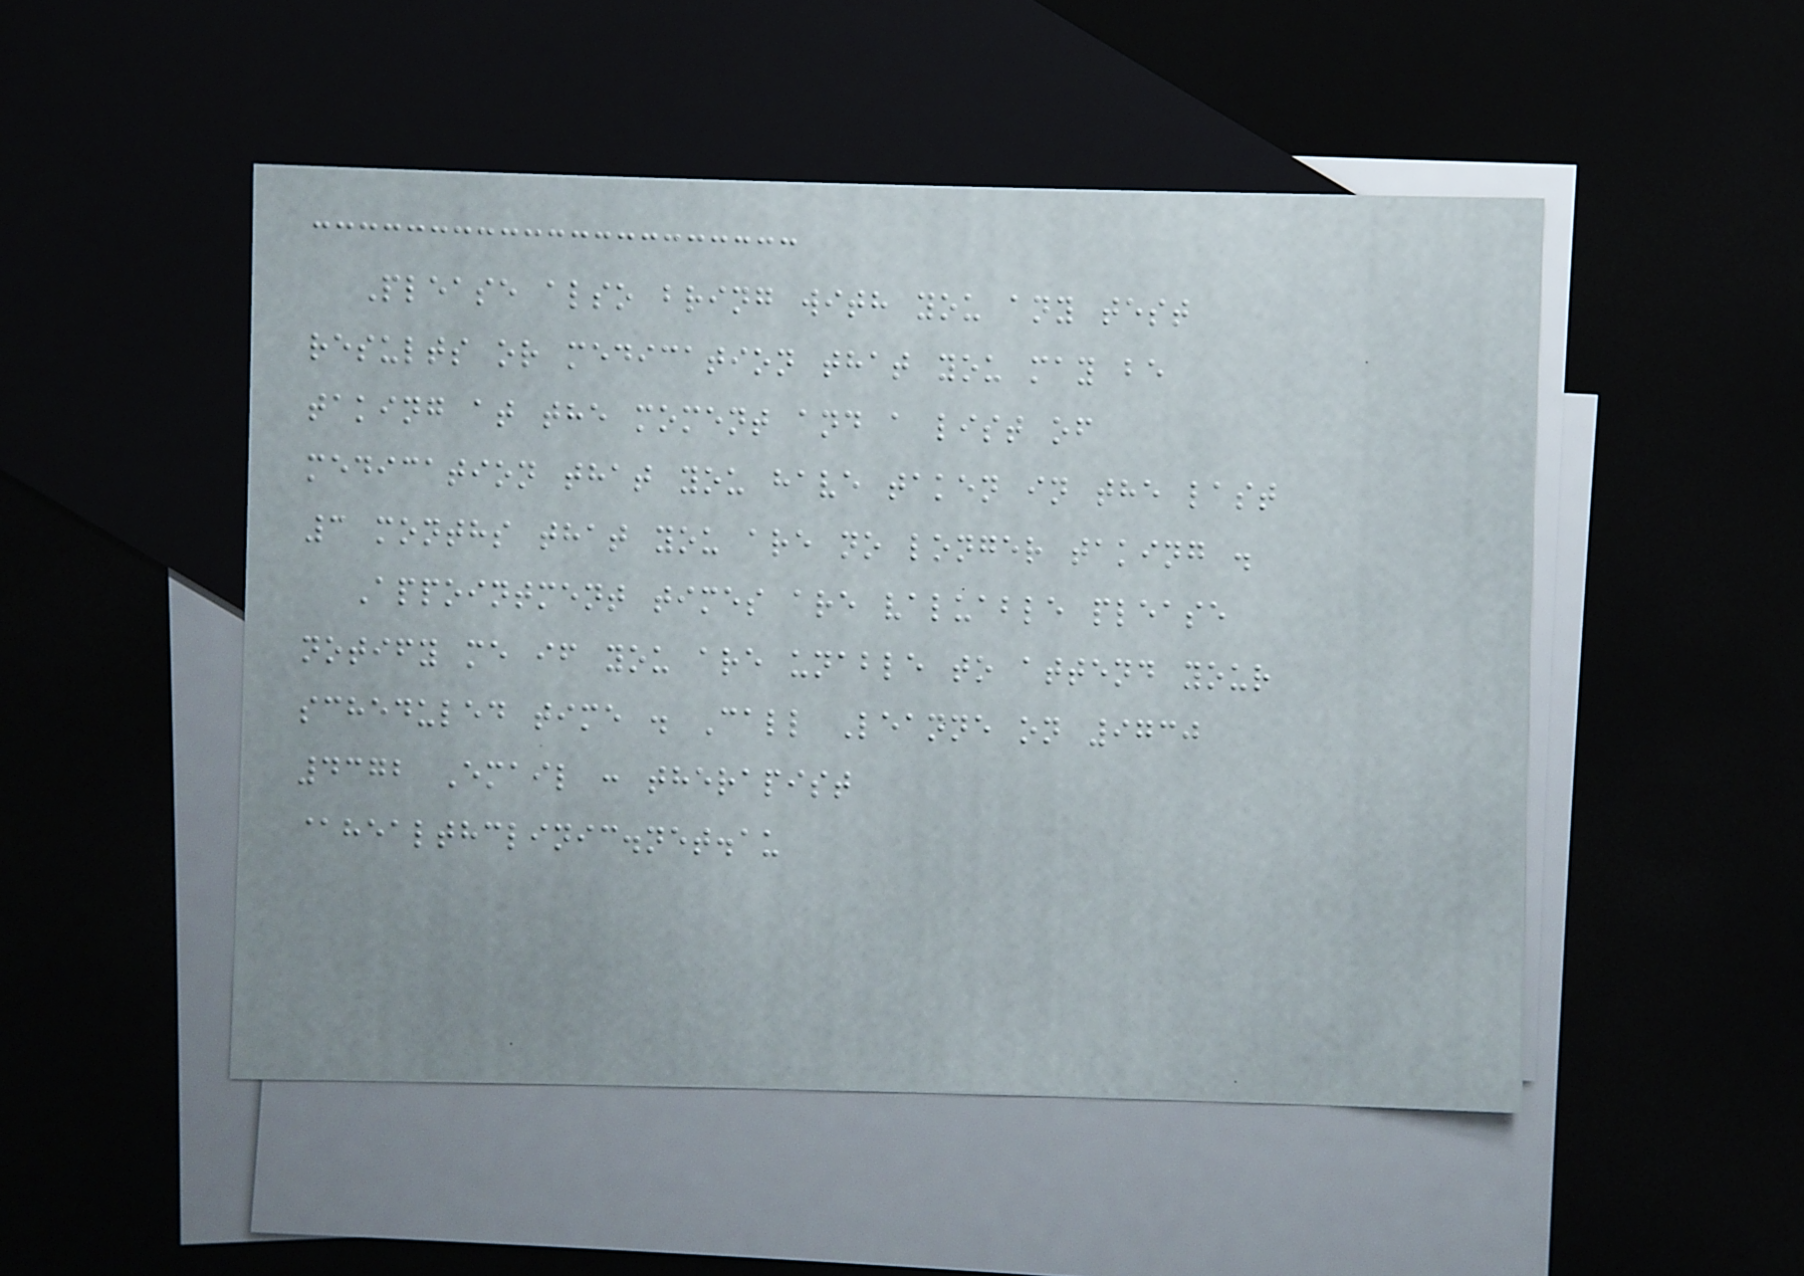Please also bring with you any test
results or medication that you may be
taking at the moment and a list of
medication that you have taken in the last
3 months that you are no longer taking .
Appointment times are valuable please
notify me if you are unable to attend your
scheduled time . Call Leanne on 9730
4372 Email : therapist
@healthclinic.net.au
